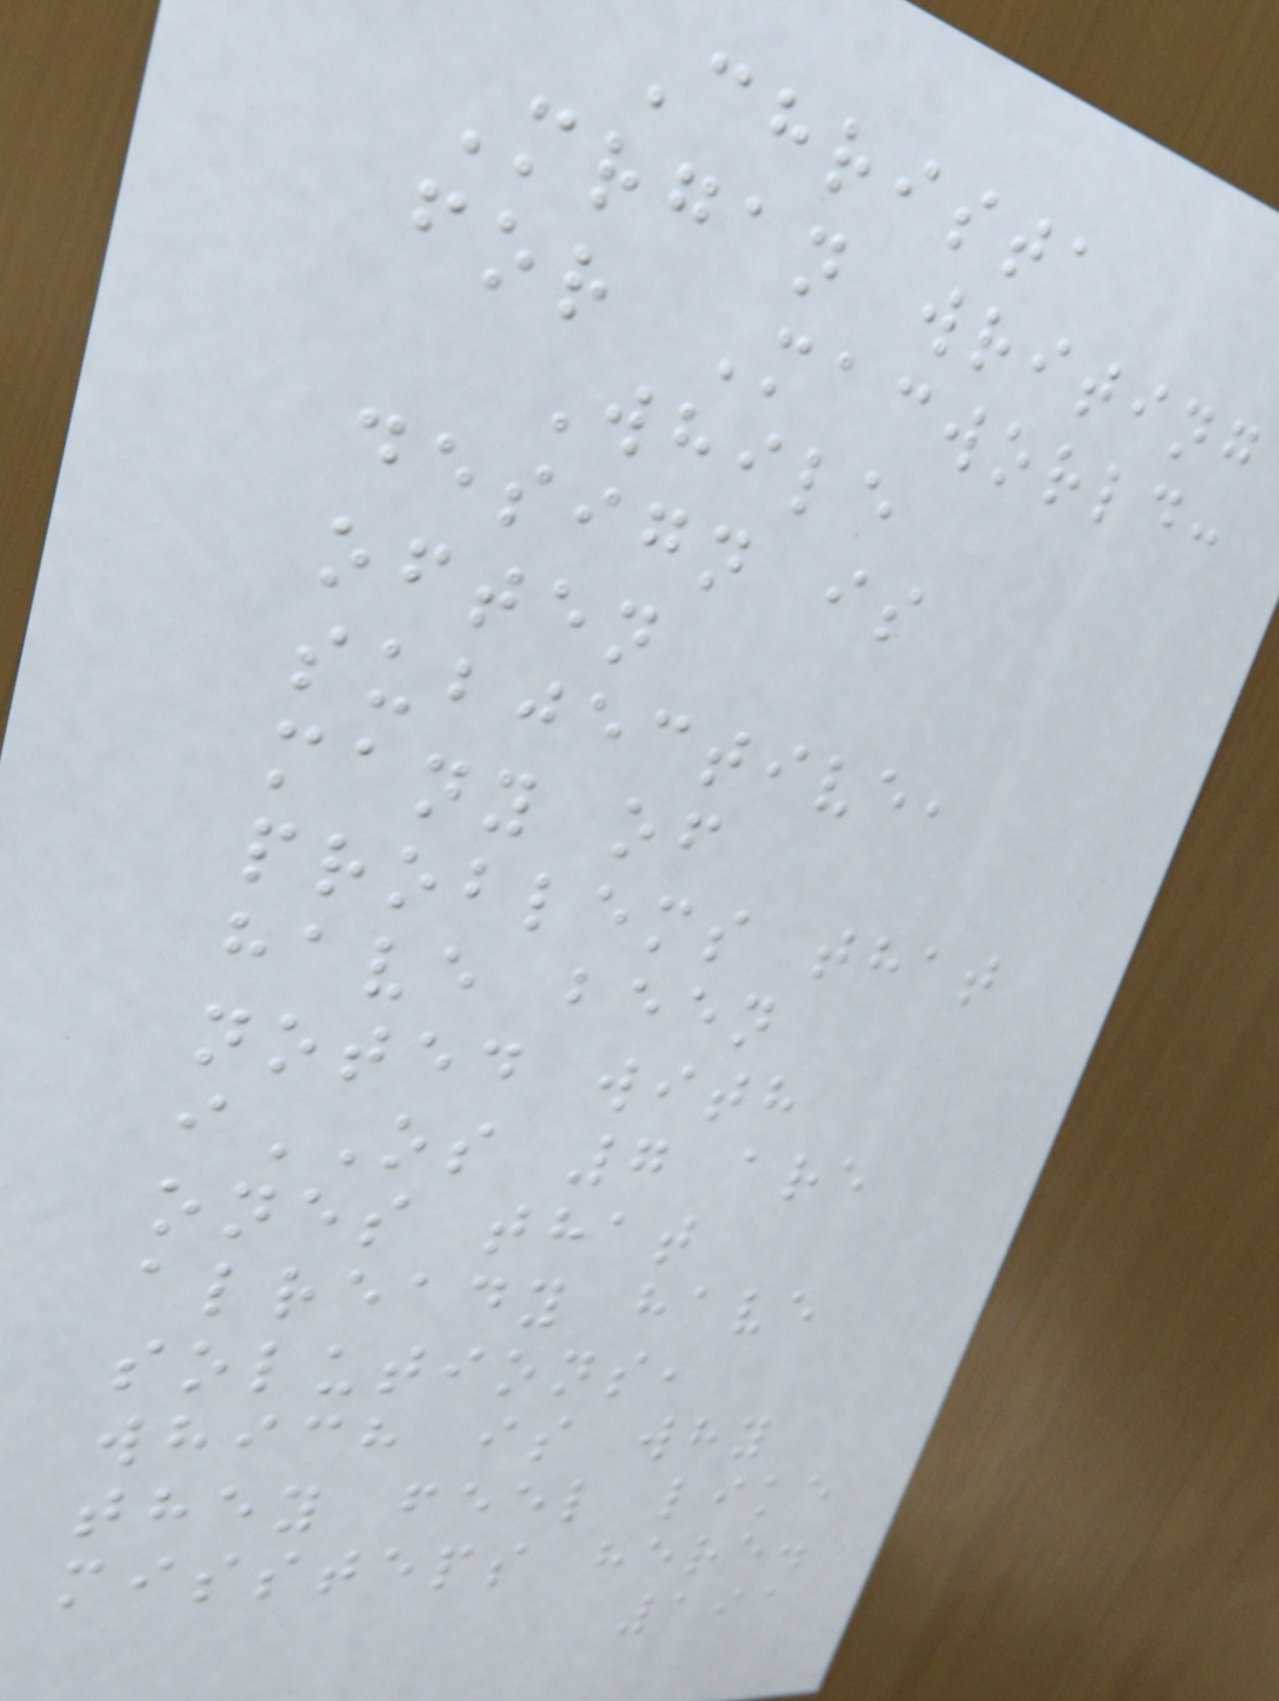Christa
Mrgan writing
for Macworld:
While
design is
often
subjective,
many of
problems that
have been
noted with
iOS 7 are
ones that
already have
solutions,
which is why
they feel like
missteps here.
191
